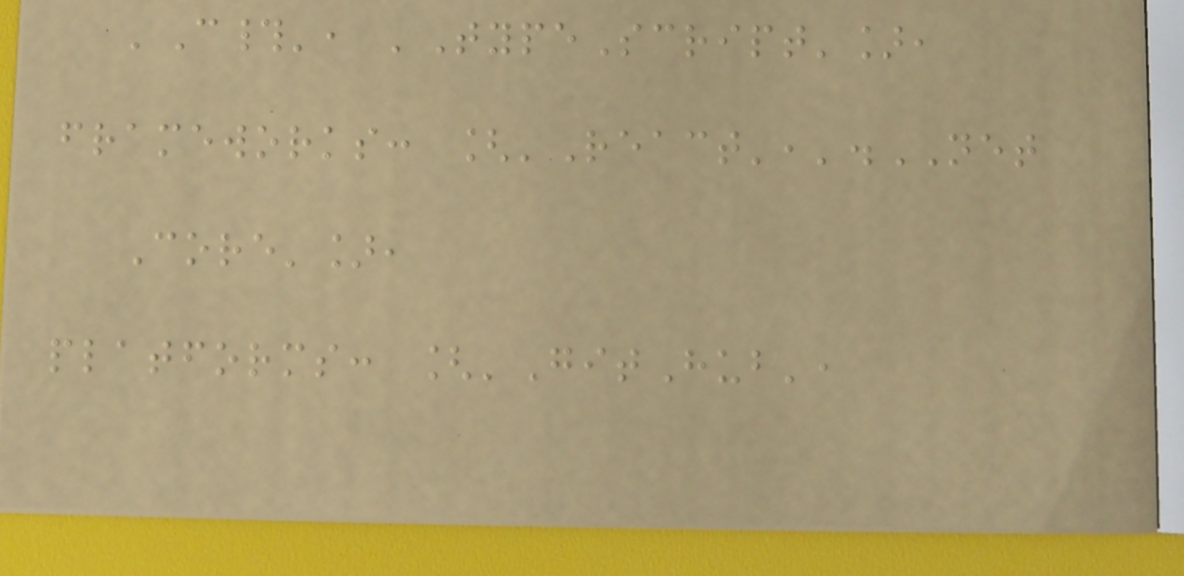'C#', 'TypeScript'],
frameworks: ['React','.NET
Core'],
platforms: ['GitHub',
